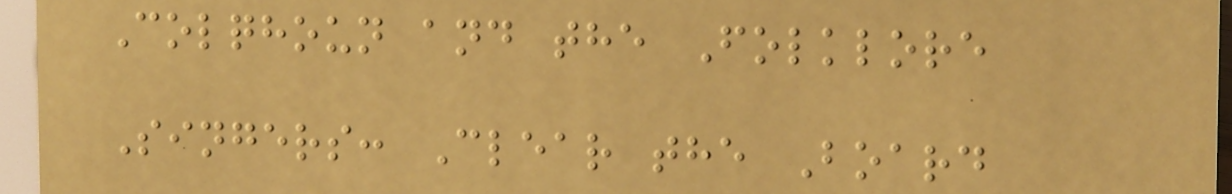Colqhoun and the Folklore
Singers: Clear the Board
